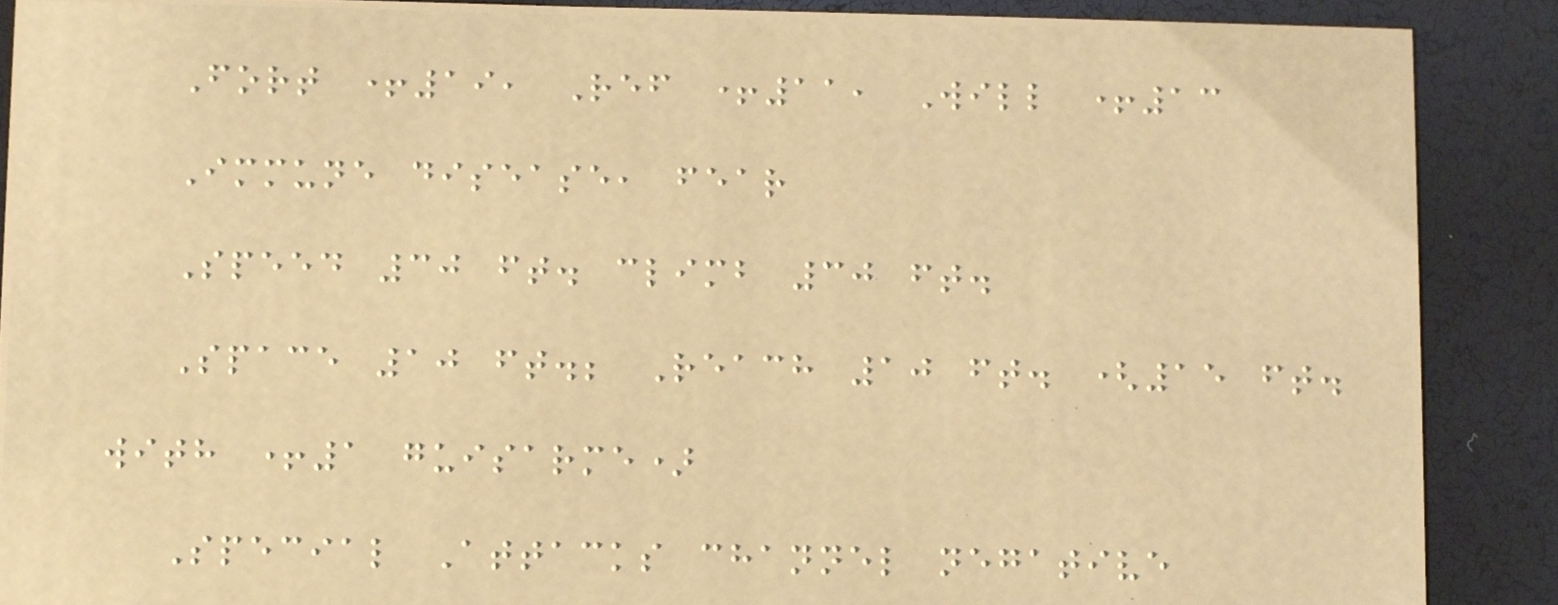Fort +19, Ref +11, Will +13
Immune disease, fear
Speed 30 ft. climb 30 ft.
Space 10 ft.; Reach 10 ft. (15 ft.
with +1 guisarme)
Special Attacks channel negative
